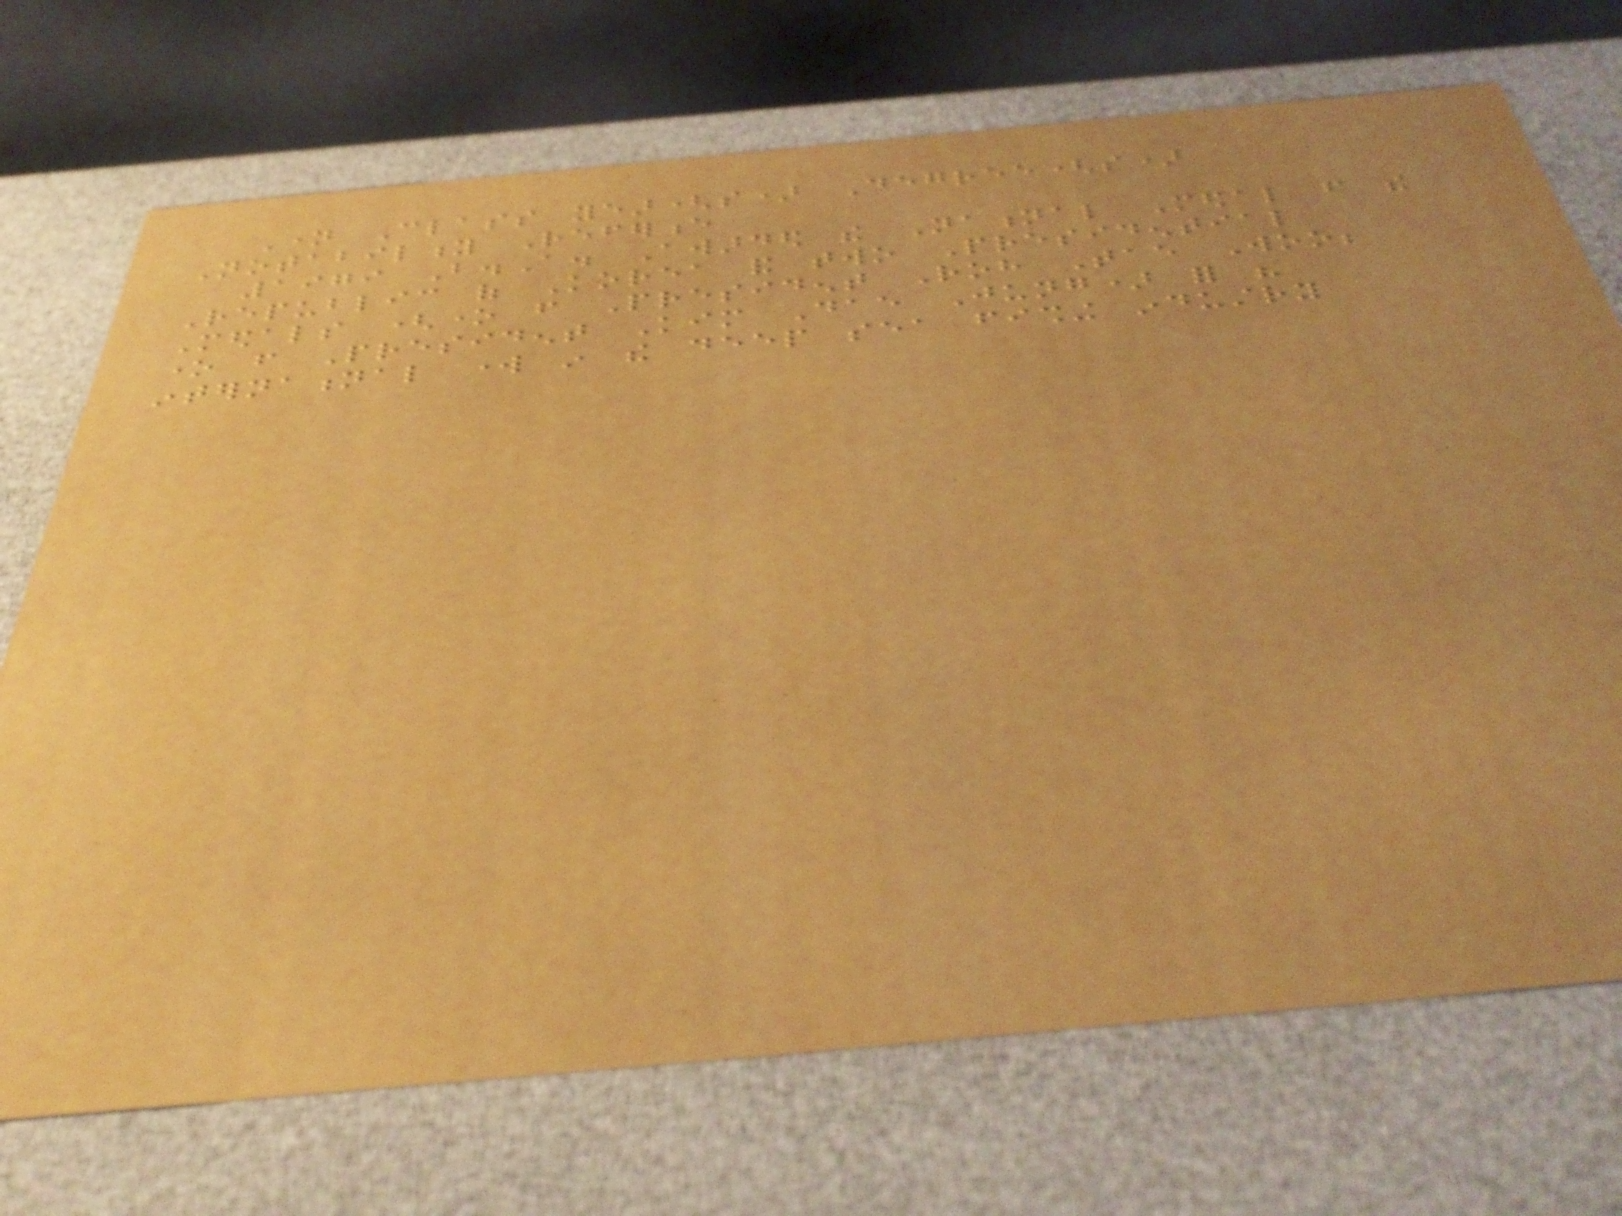Name Class year(s) Degree(s)
Notability Reference
1979 B.A. Awarded the National Medal from the
Republic of Korea and two Presidential
Medals (one from President Roh Tae Woo;
one from President Kim Dae Jung) for his
international work in the deep sea fishing industry
